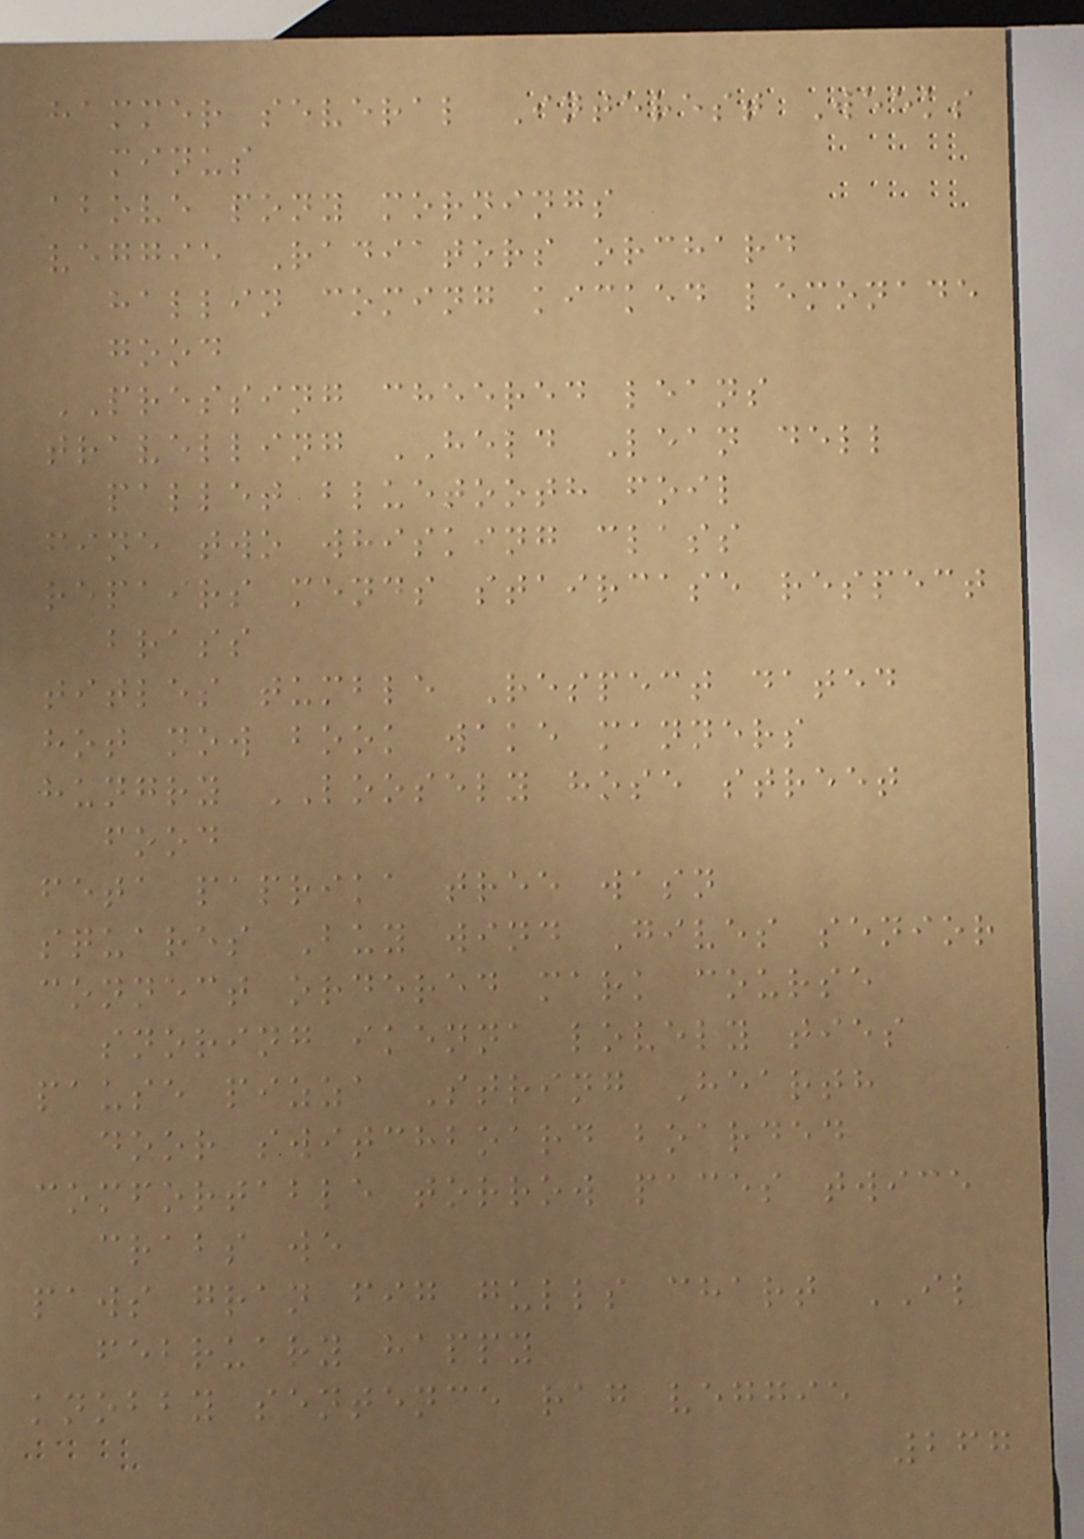hammer several Interest Weeks
minus
above pony mornings
veggie Radiators orchard
hallin coming kicked lemonade
good
PRESSING cheered leans
travelling HELD Lean dell
pallet bluetooth foil
fine two whisking class
repairs mends staircase respect
brass
titles tumble Respect dated
hot now book wake manners
hungry LOOSELY hose street
food
feta paprika tree wasn
squares Buy wind Gives senior
connect ordered mark course
snoring ikenna lovely ties
pause pizza String Hearth
door switchboard boarded
comfortable torrow paces twice
crabs we
paws gran fig gulls chart IL
february happy
knobby sentence rag veggie
267
